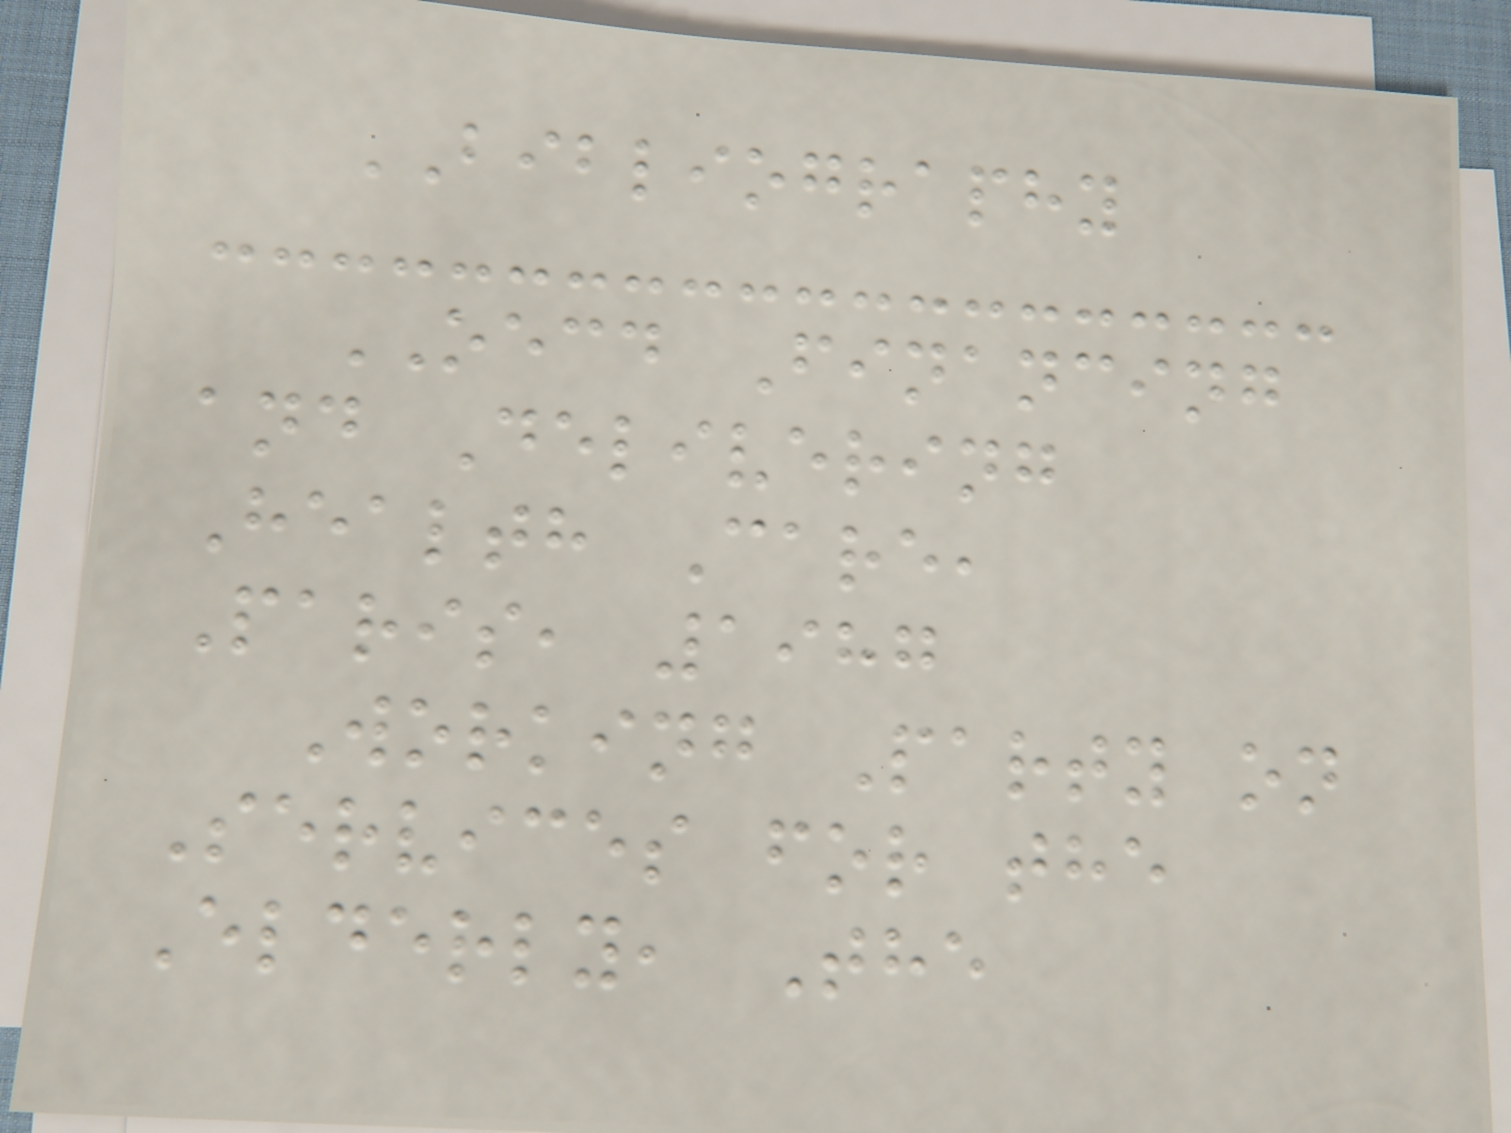BIBLIOGRAPHY
OECD Financing
and Delivering
Health Care,
Paris, 1987
Working Party on
Services for the
Elderly, The
